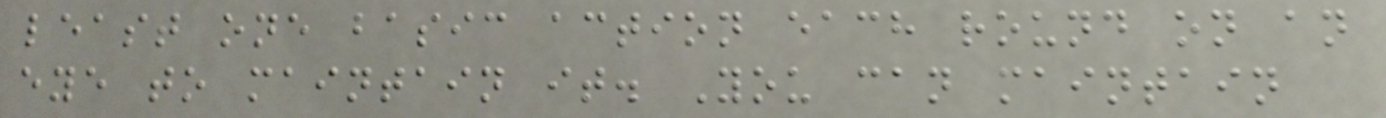least one basic action each round on an
eye to maintain it. You can maintain
